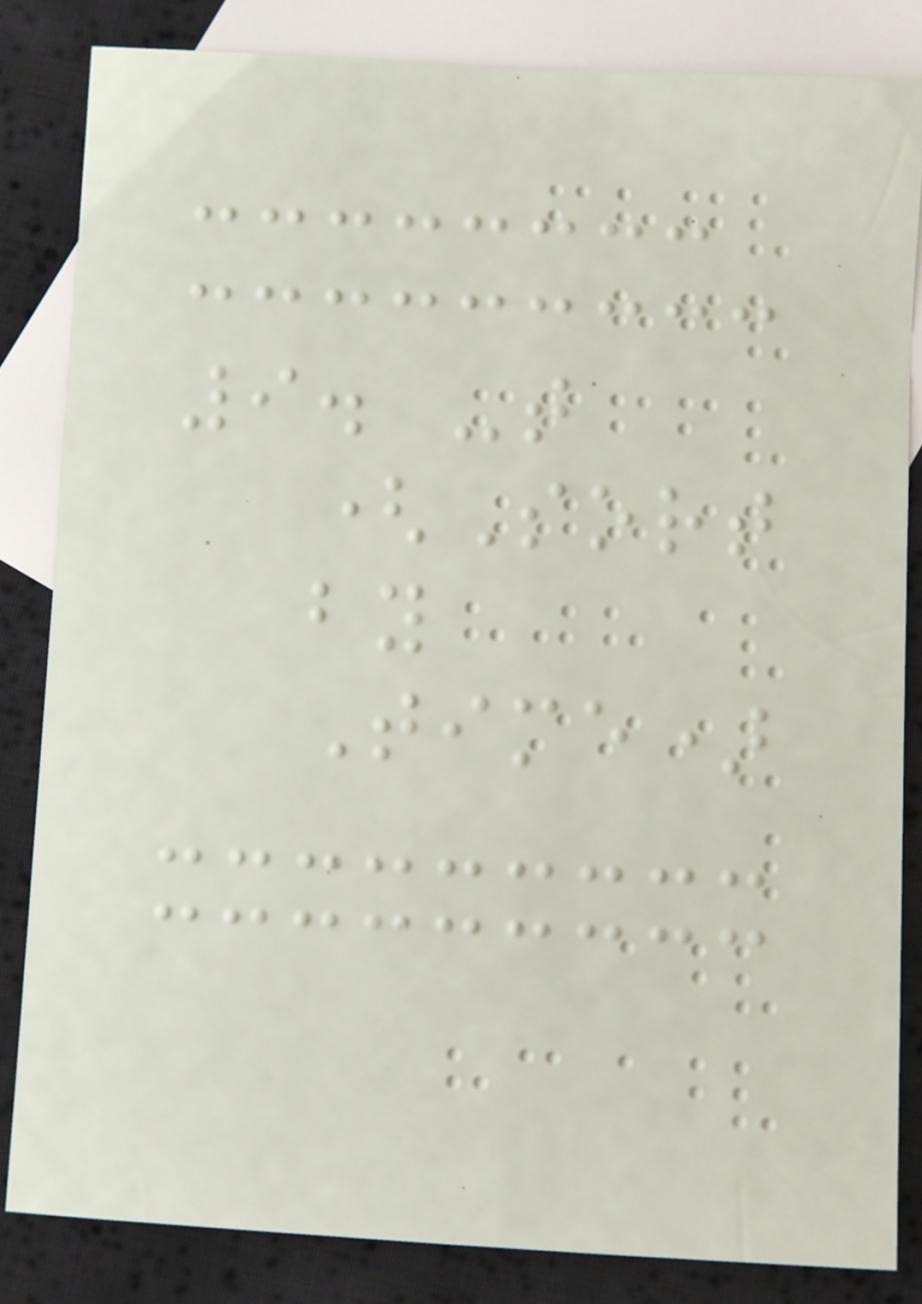9. -t
(Sort
by
Time)
